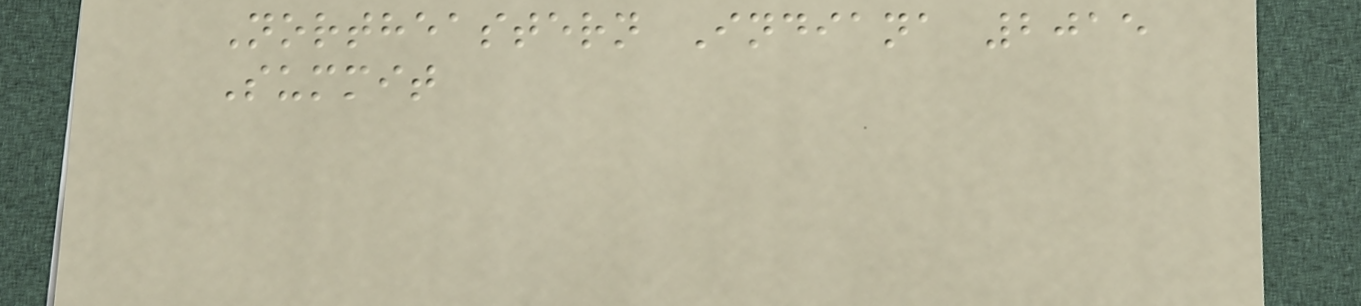Northeastern Indiana 2015
Summit
